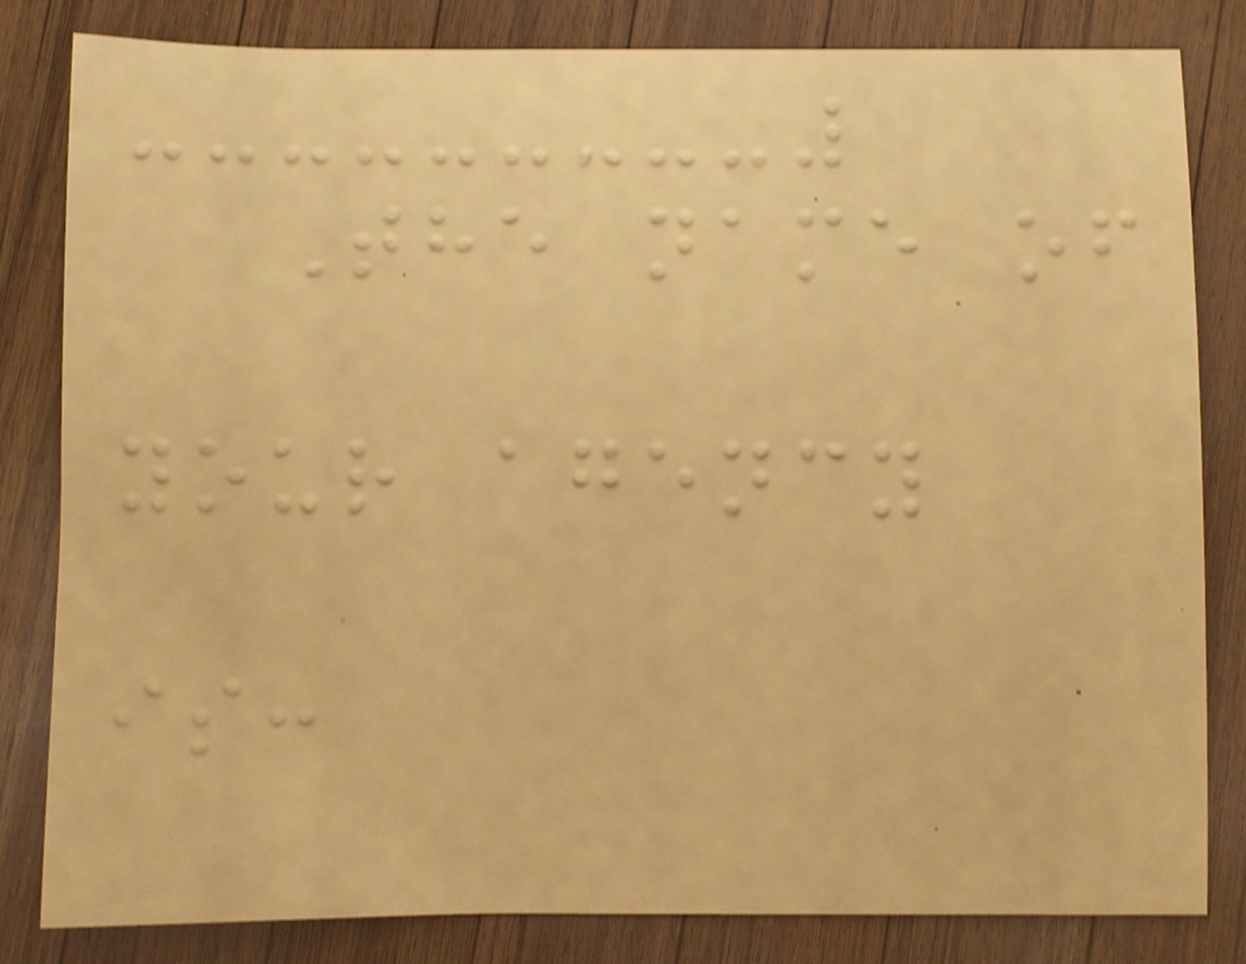The name of
your agency
is:
